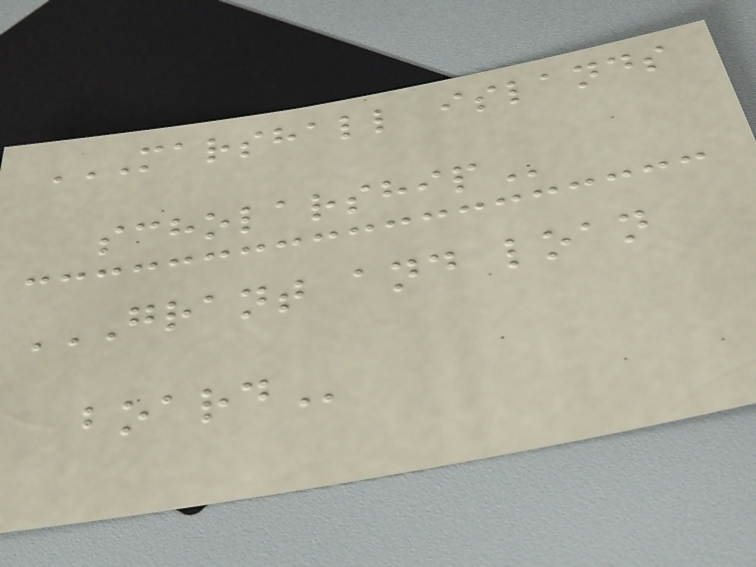MARSHALL ISLANDS
SCHOLARSHIP
GRANT AND LOAN
BOARD
